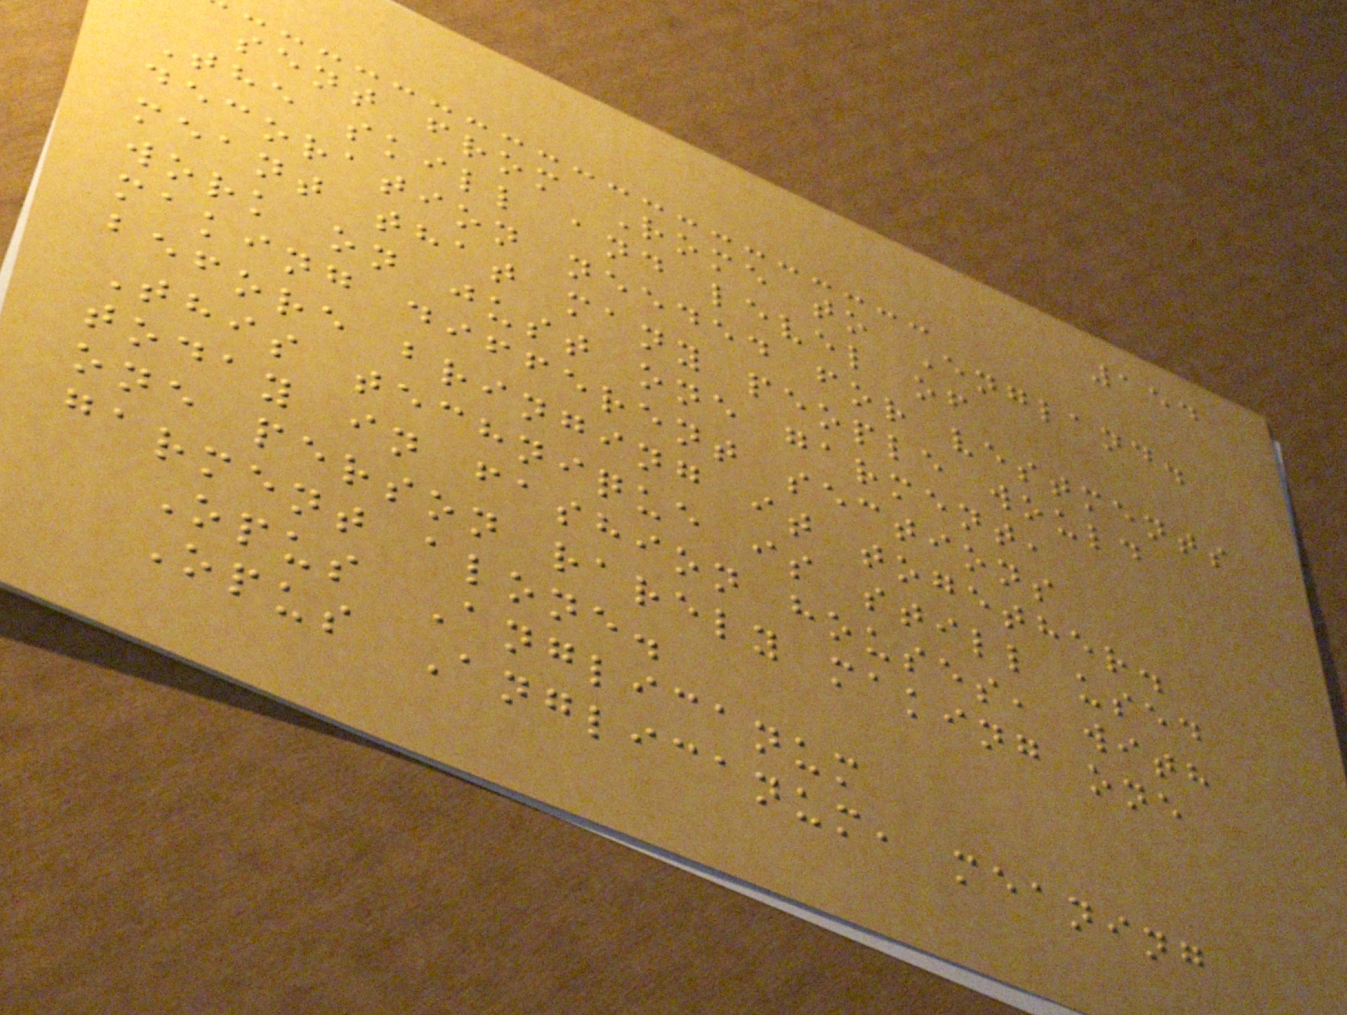154
sent from Rome to England.
The skill and level of
decoration needed for vestments
meant that many people would
work on just one garment,
making different sections
before bringing it together.
This technique is still used
today in fashion houses, with
one person rarely making one
garment alone.
Opus Anglicanum
Opus Anglicanum, meaning
